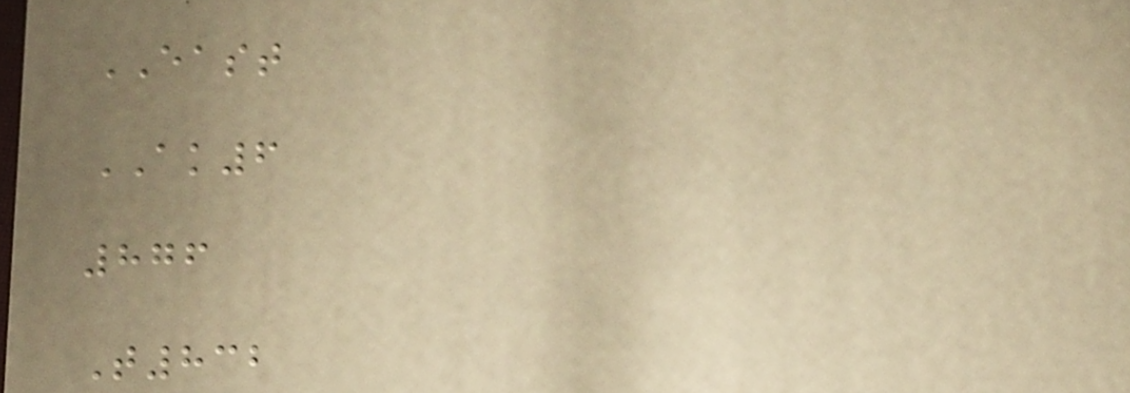EAST
AK6
876
T832
